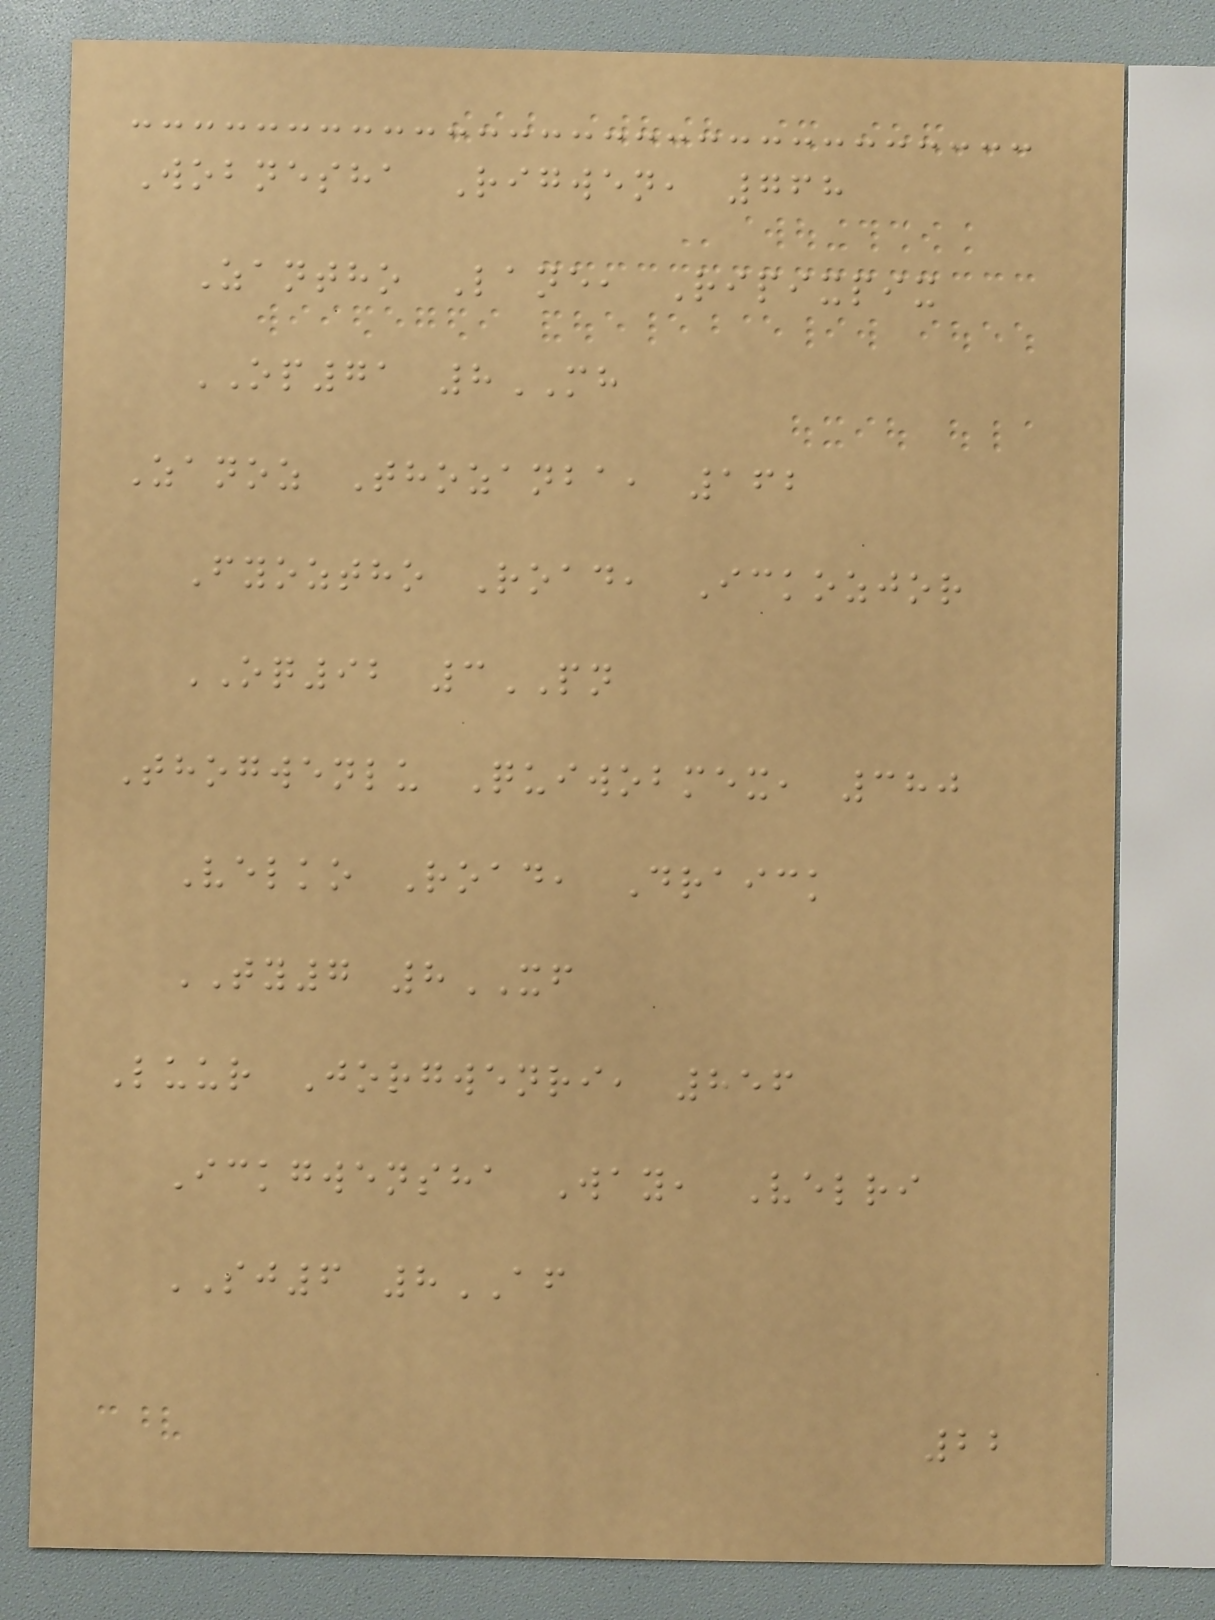Wobnesha Rigwen, 768
Zantho Lane, Ripixpix
OP71 8MH
Zanoz Thozanba, 162
Fyoztho Road, Ickozjor
OQ92 3PN
Thogwenlu Quiwobmex, 380
Velko Road, Draick
TY7 8XF
Luur Jorgwenri, 856
Ickgwensha Way, Velri
SJ6 8AF
22
